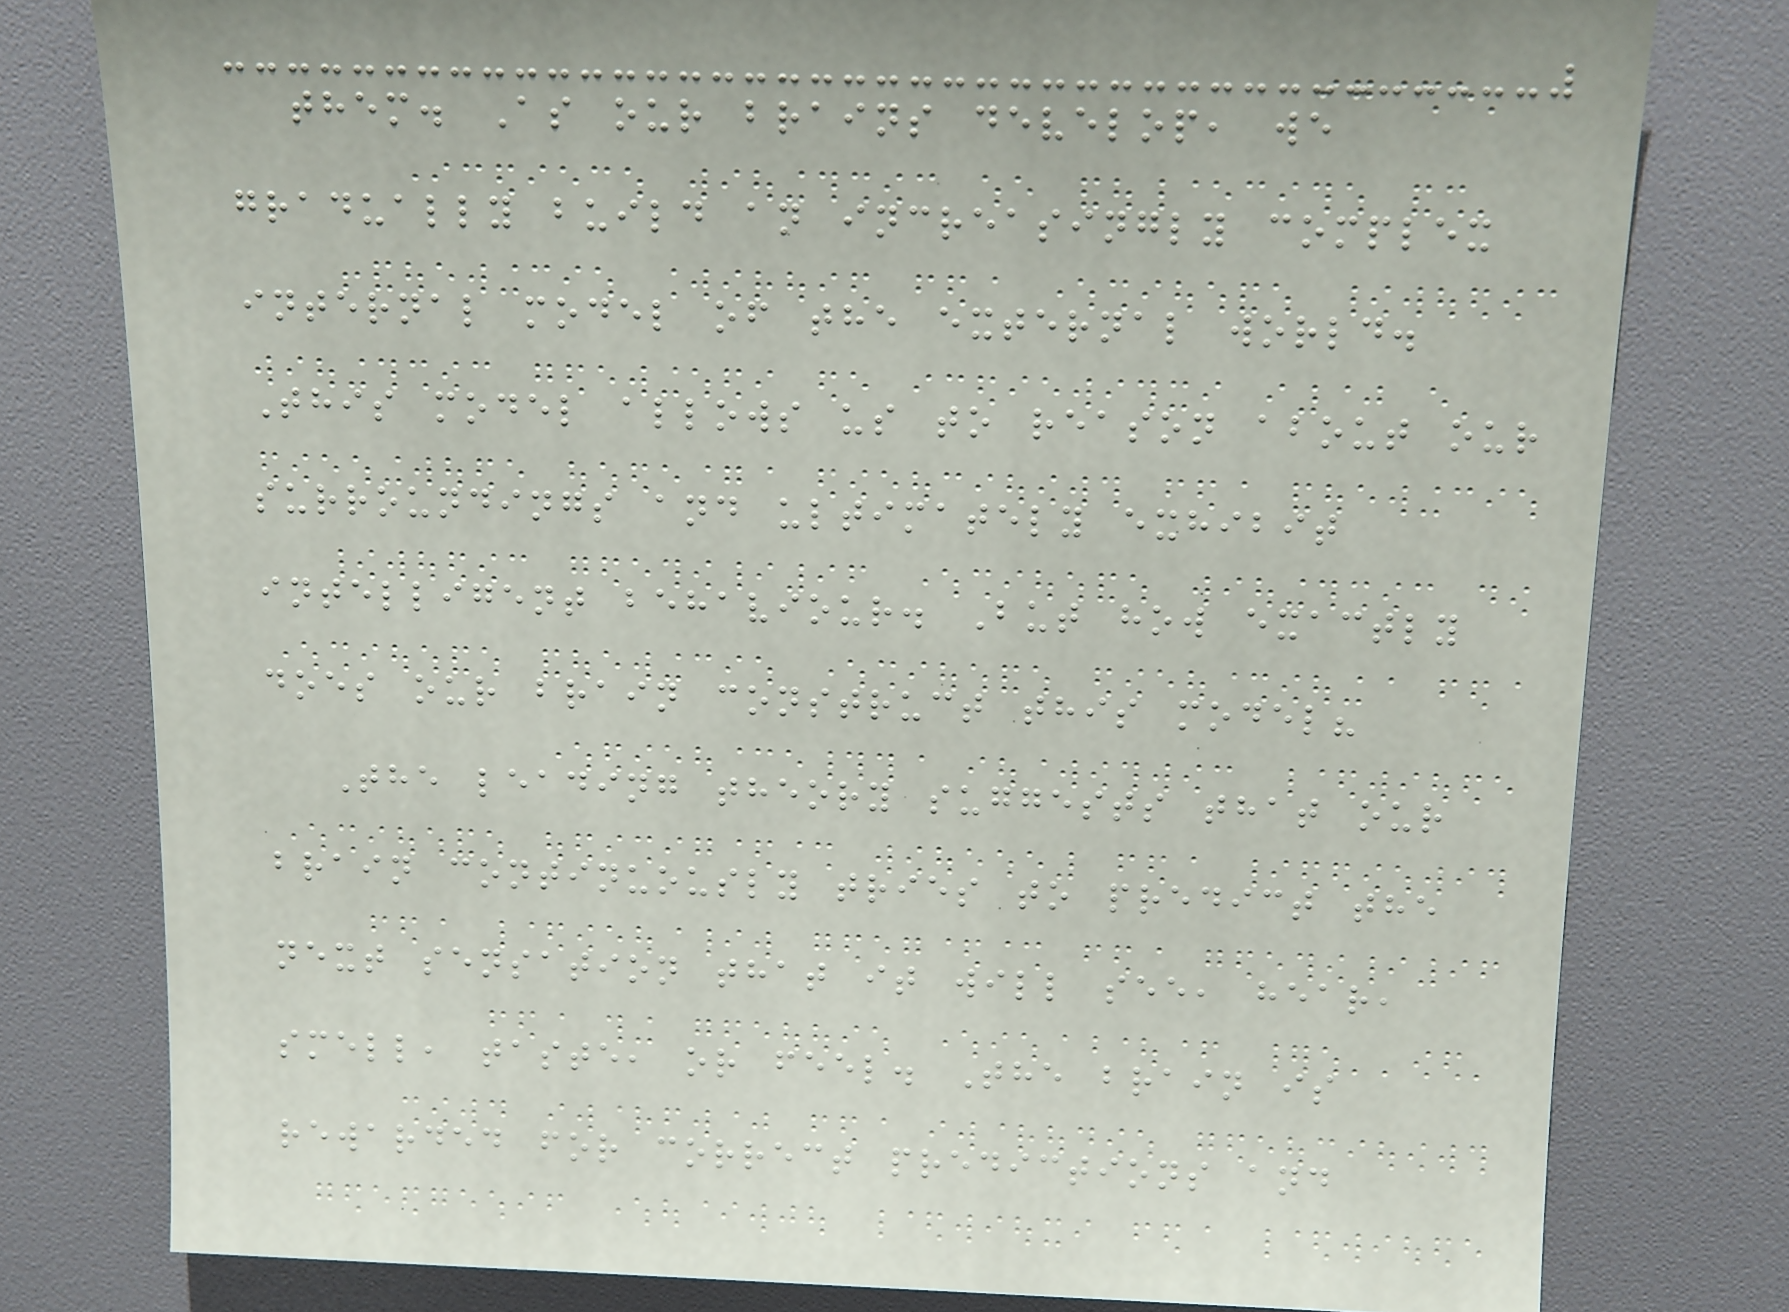them. As our brains develop, we
gradually build an increasingly complex
internal model of the external world.
This model allows us to reason about our
surroundings and ultimately exhibit
intelligent behaviour. But how exactly
does our brain construct this model?
The leading theory suggests that our
brain continuously tries to predict the
next sensation that it will see, hear,
smell, taste, or feel. The brain is
rewarded for correct predictions and
